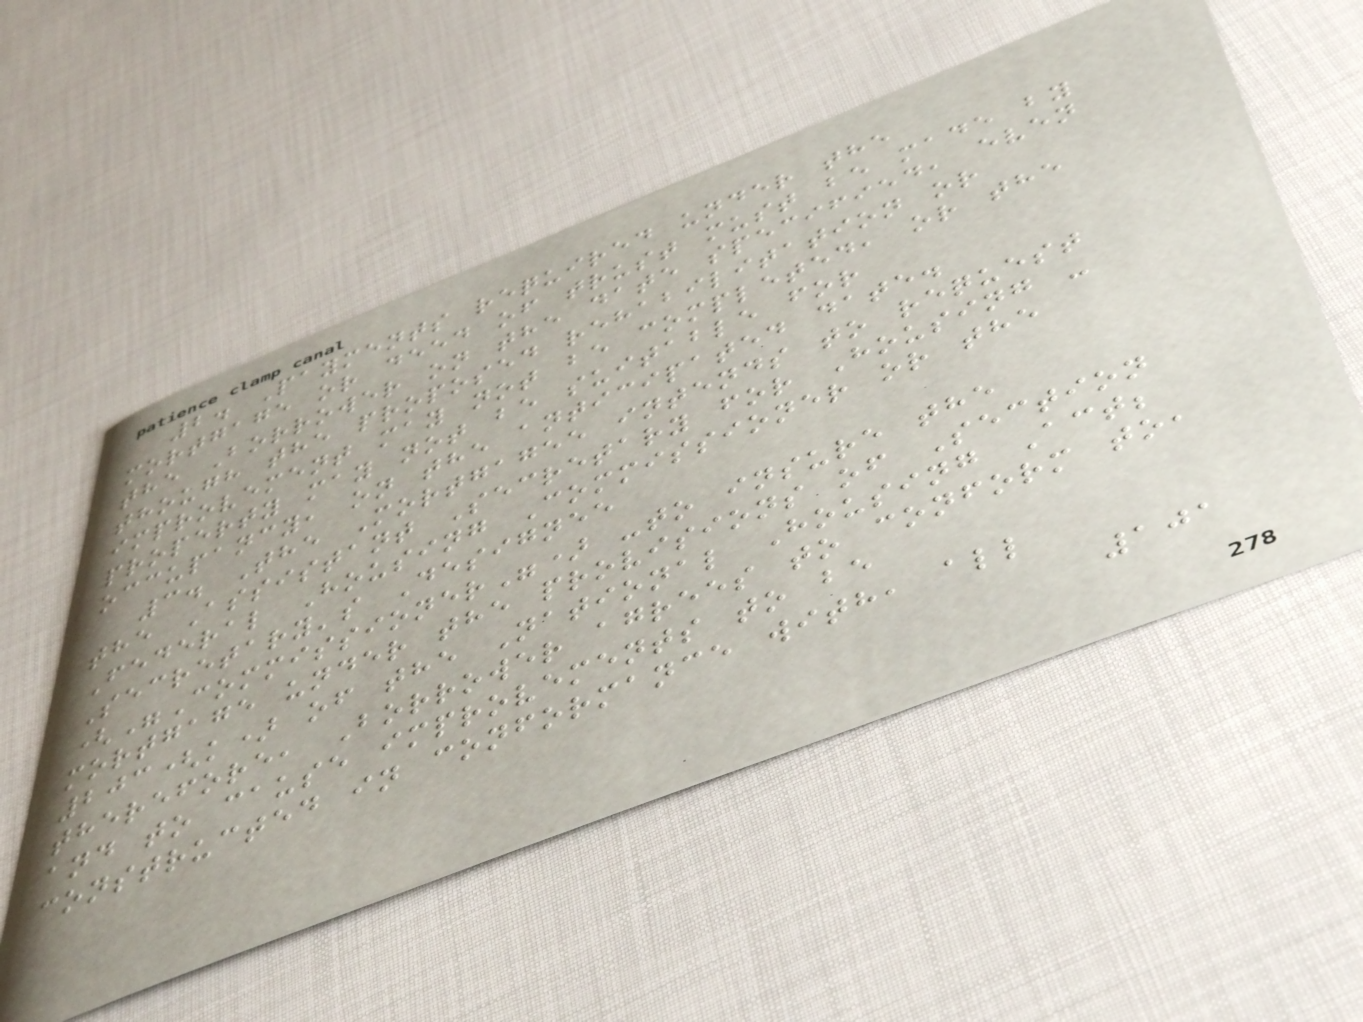2. Payments required under the
mortgage or deed of trust must be made by
the Borrower on the date specified, even
though the proposed rehabilitation or
improvement may not be completed, or the
property may not be suitable for
occupancy, on the anticipated date.
3. The Mortgagee intends to request
the Assistant Secretary for Housing -
Federal Housing Commissioner or the
Secretary's Designee
("Commissioner") -to insure the
mortgage under the provisions of Section
203(k) of the National Housing Act;
therefore, Borrower agrees to conform to,
and to cause improvements to be
constructed in conformance with, all
101
